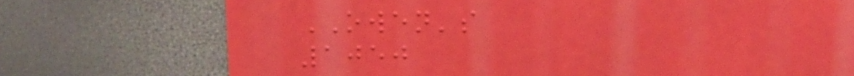OWEN's
1050
